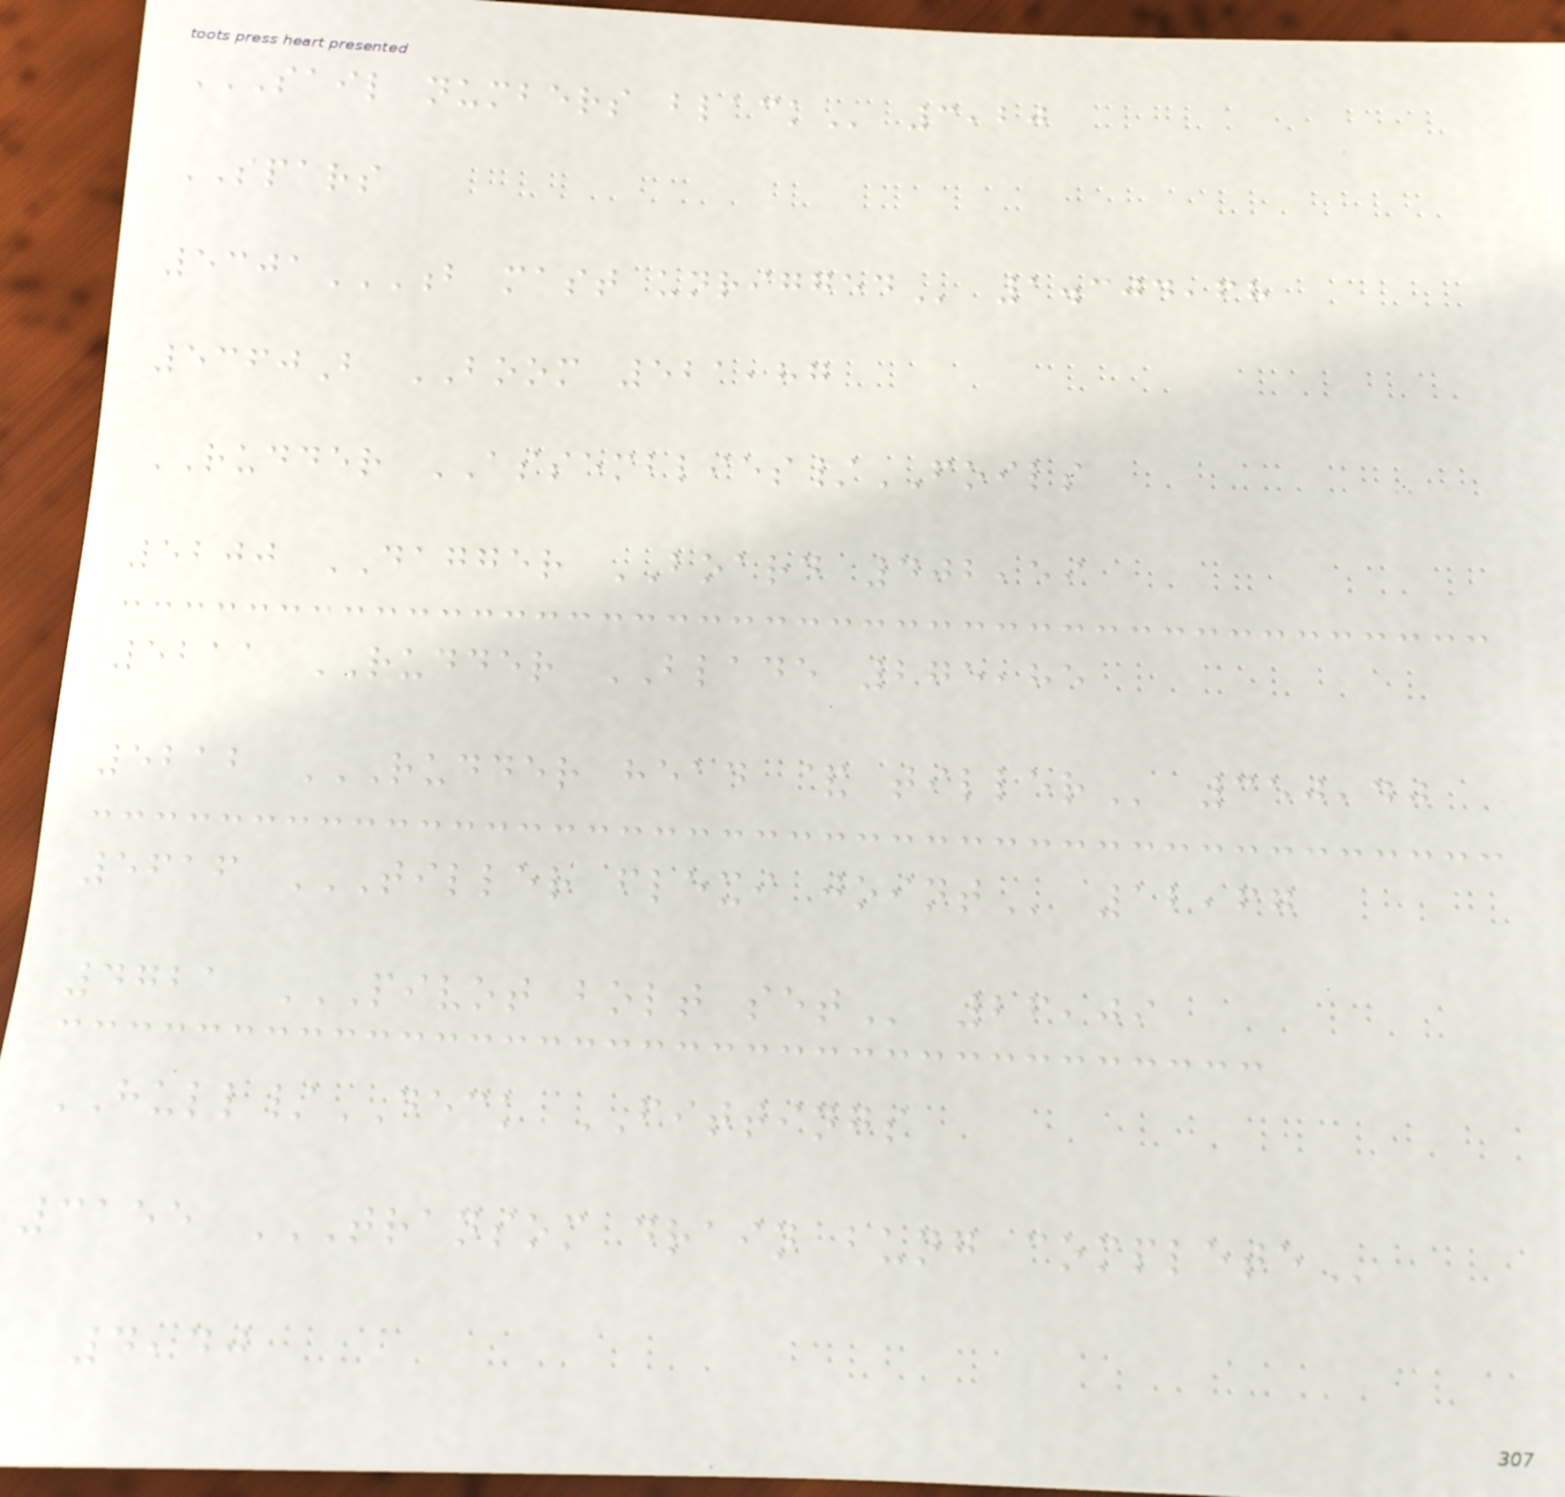SAIL NUMBERS BLACK 3,20
SPARS
5301B MAST UNRIGGED 1.304,68
5360B BOOM 521,87
RUDDER ASSEMBLIES/FOILS
5200 DAGGER BOARD 402,59
5211 RUDDER BLADE 275,85
5212 RUDDER HEAD & TILLER 350,40
5616 TILLER FLEXI JOINT 12,67
4721 PIVOT BOLT SET 26,09
HULL/DECK FITTINGS
3155 TRANSOM DRAIN BUNG COMPLETE
4,40
